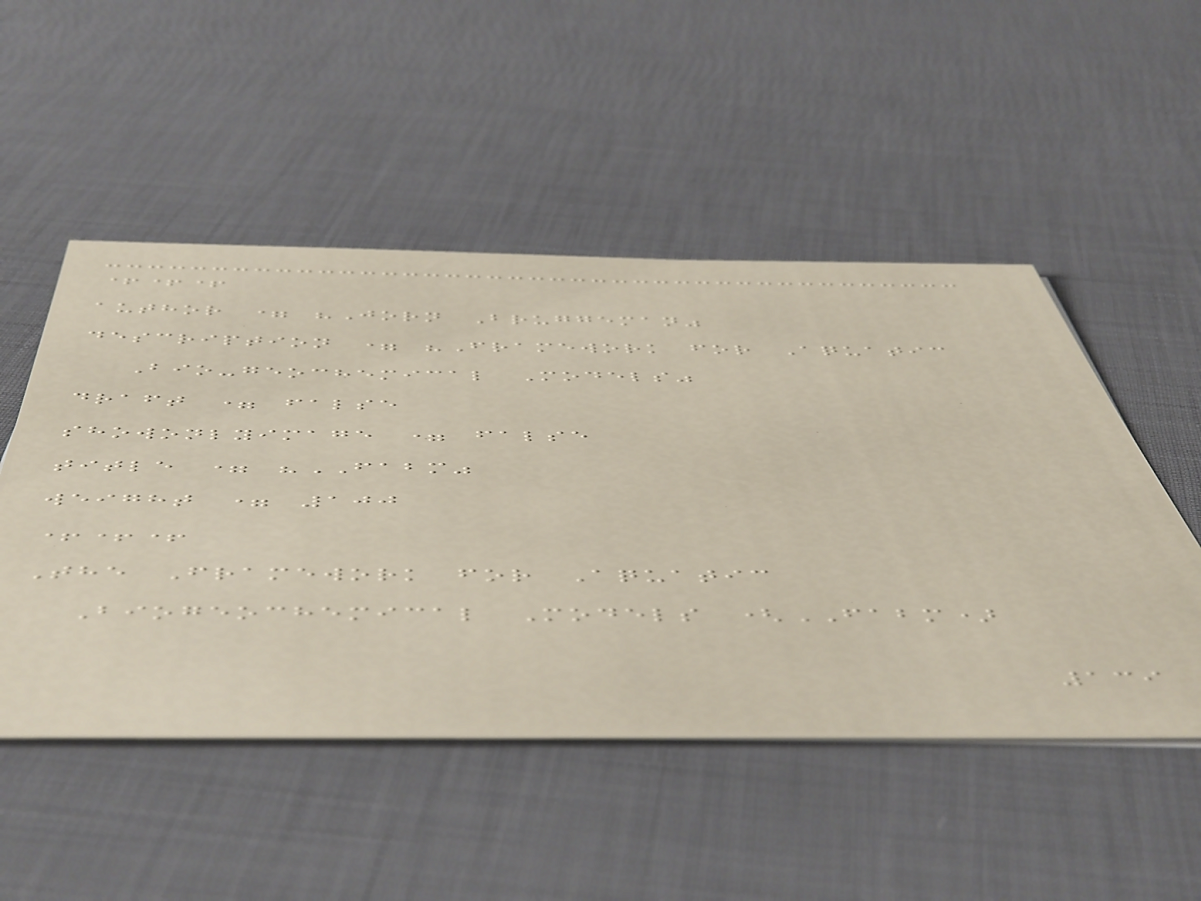+++
author = "Jorn Bruggeman"
description = "Framework for Aquatic
Bio-geochemical Models"
draft = false
showonlyimage = false
title = "FABM"
weight = 100
+++
The Framework for Aquatic
Biogeochemical Models (FABM)
139
